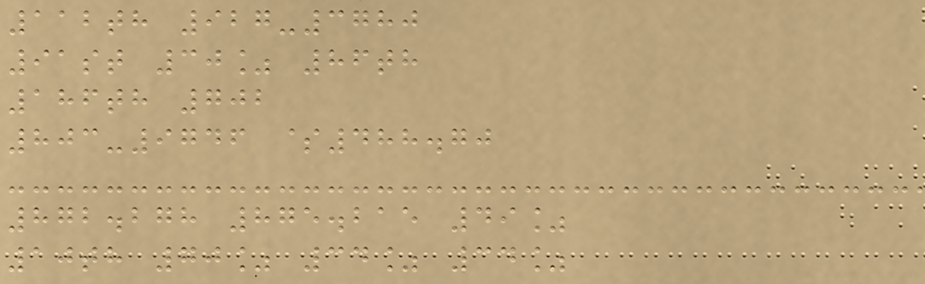112th 927-3780
91st 30% 86th
186th 702
803-9746 $488.70
872.278 875.215 49%
10th 70% 34% 34%
